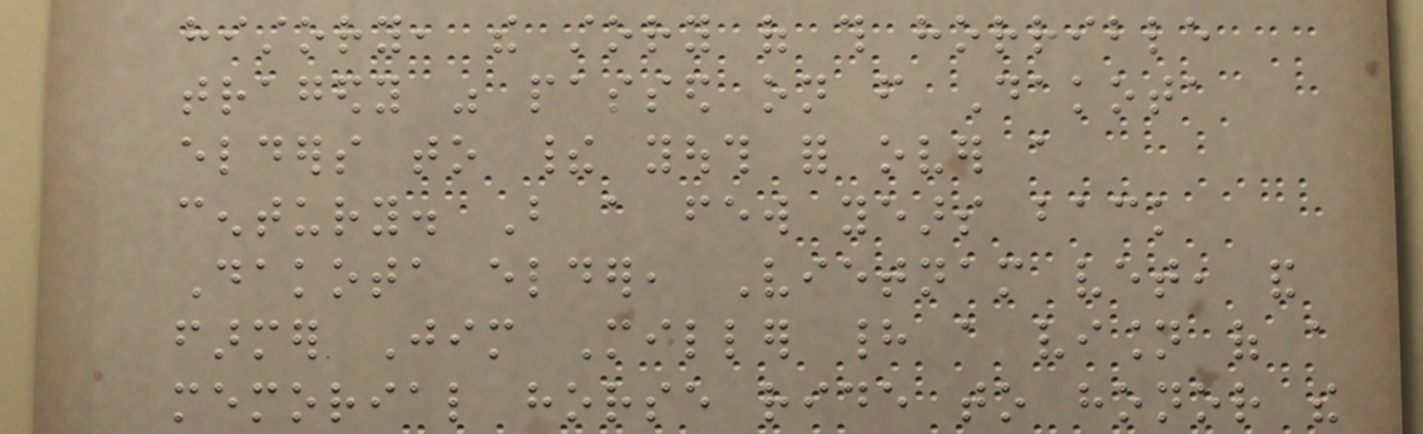history, the story of this horrible
tragedy was passed on from Dakota
elders to their youth for over a
century. But a few years back
Dakota elder, Vietnam vet, and
farmer Jim Miller had a vision of a
memorial horse ride to honor the
